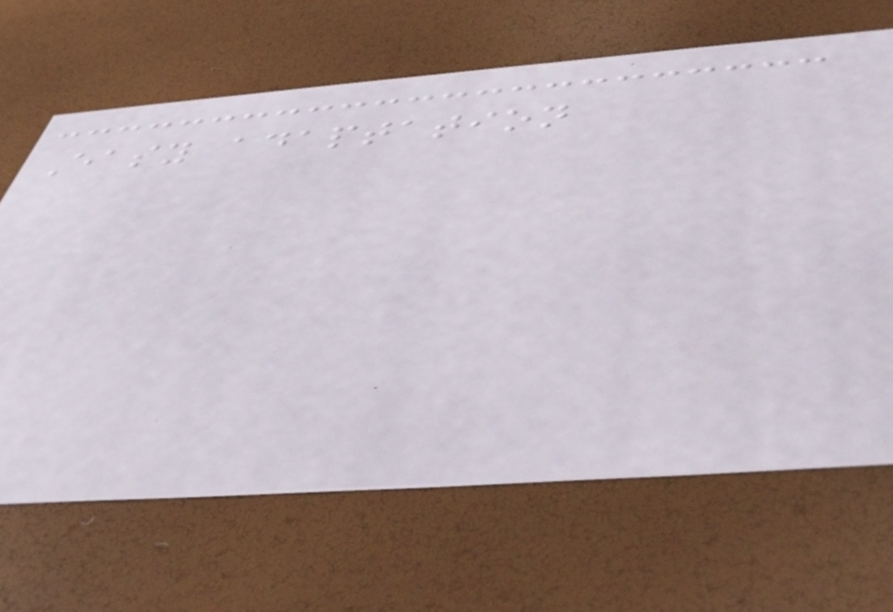Easy adaptation
